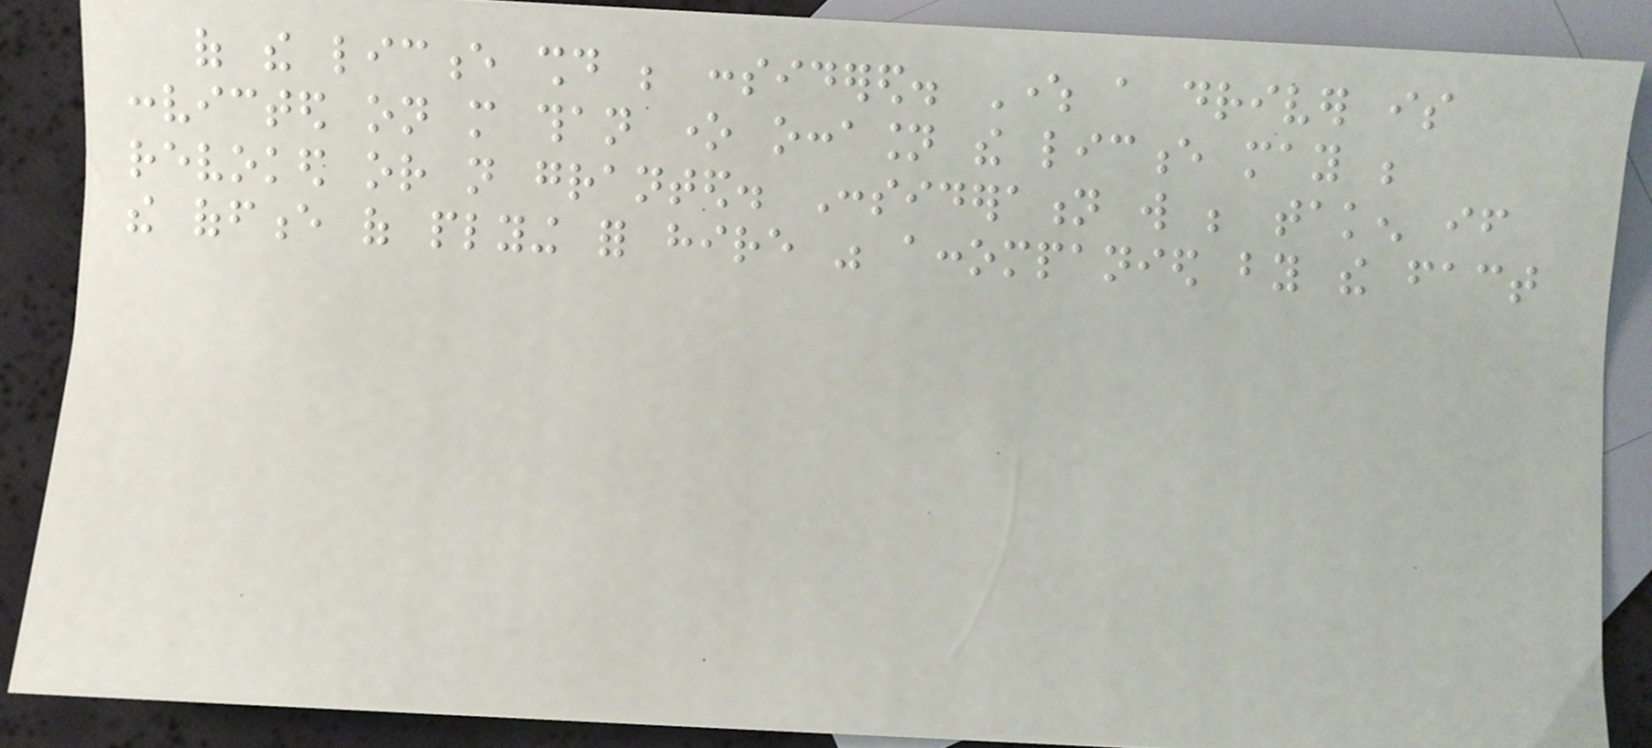of the licence should be considered. Where a driver is
convicted on more than one occasion the licence may be
revoked or not granted. Consideration will be taken if
the offence of plying for hire was accompanied by the fact
